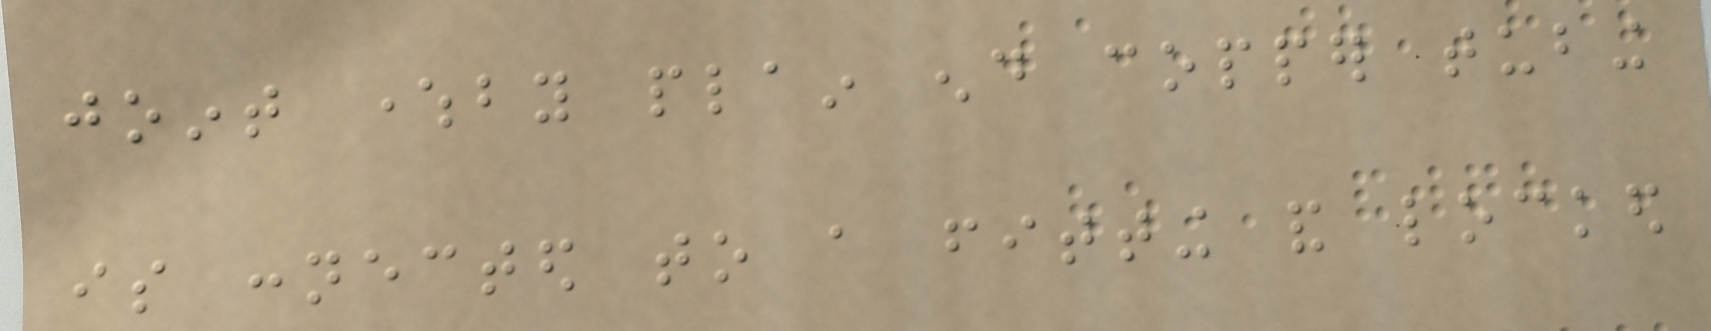joint whereby plain end copper tubing
is connected to a fitting and locked
